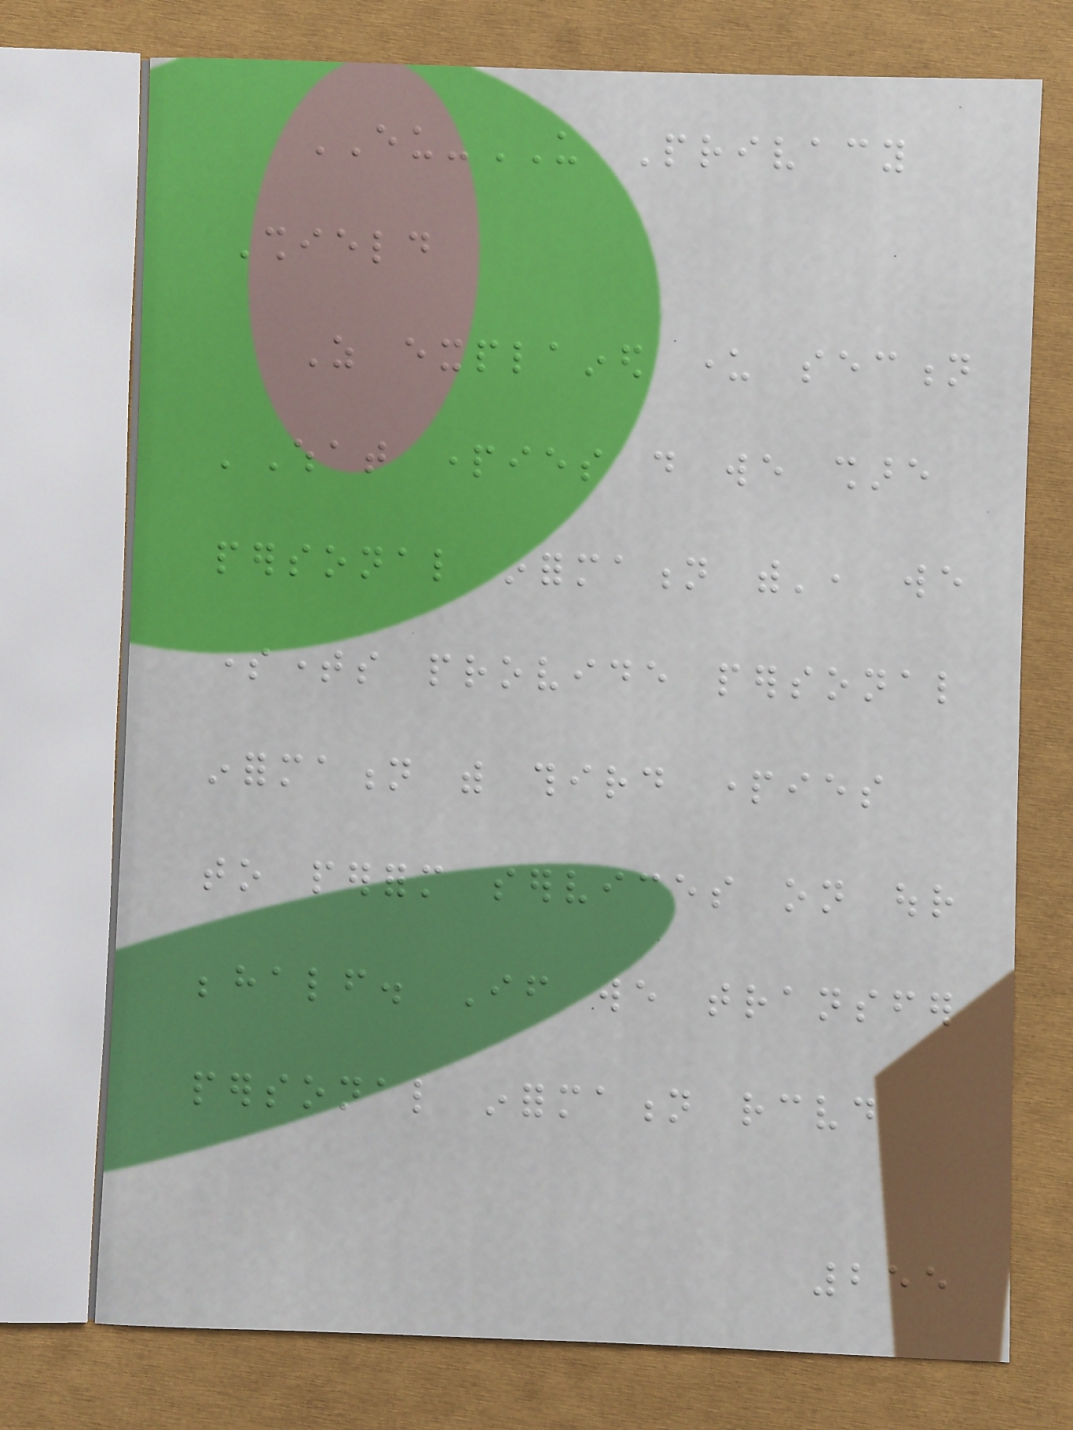EU-US Privacy
Shield
As explained under section
'What parties do we share
personal information with', we
sometimes provide personal
information with third parties
to perform services on our
behalf. If we transfer
personal information received
255
